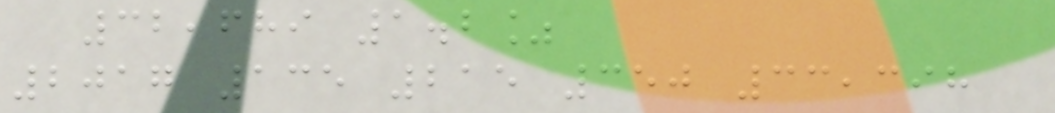32,689 1.2%
2017 135 215 350 33,398
